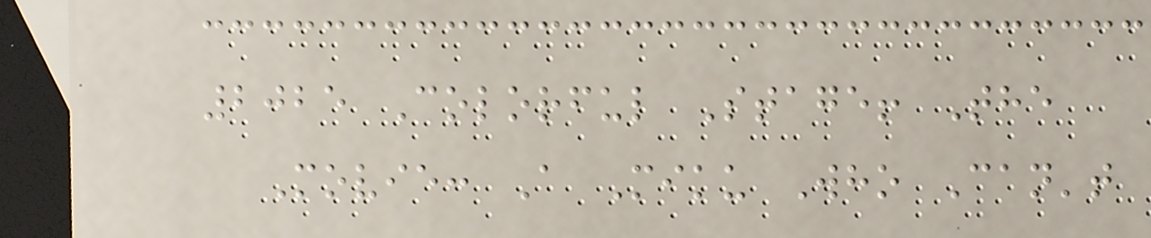2025 Colorful Stage! The
Movie: A Miku Who Can't
